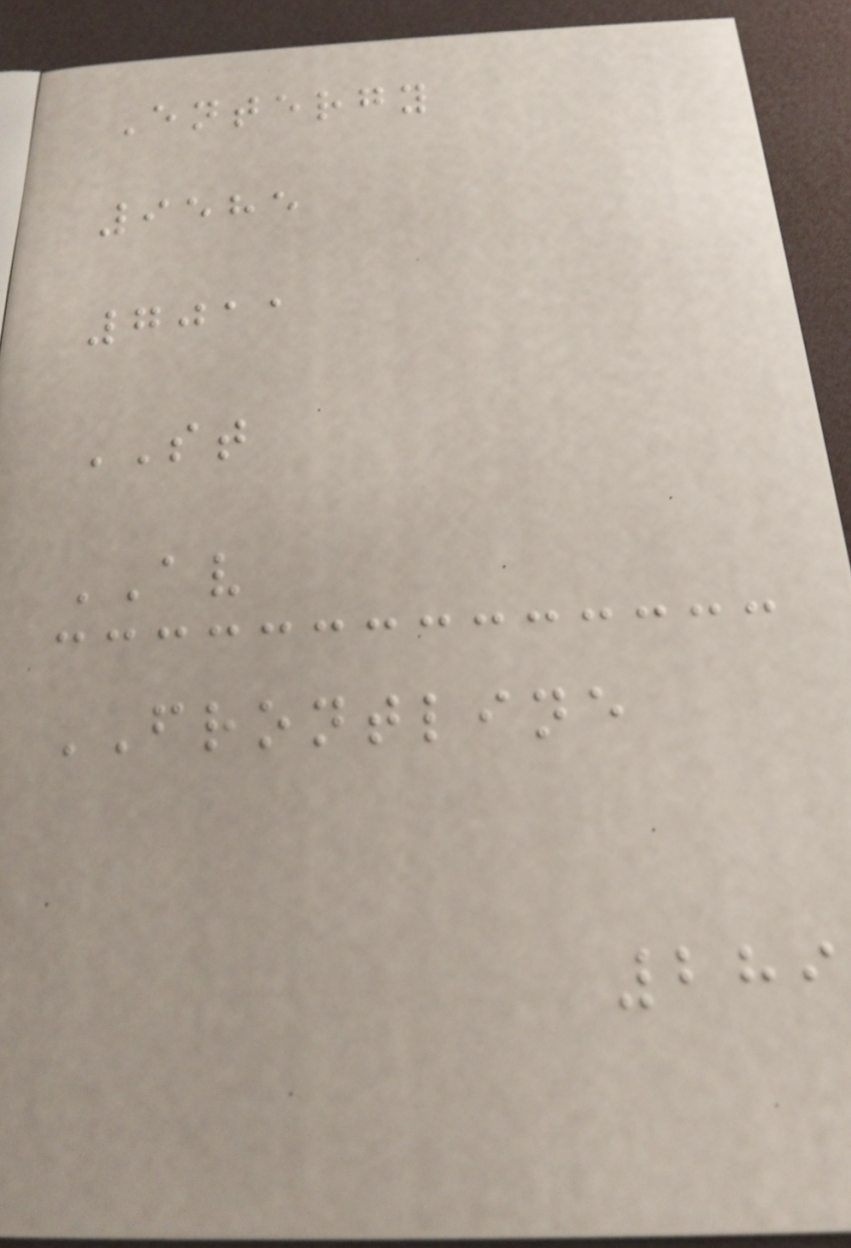Entergy
9585
7011
ST
AV
FRONTLINE
289
